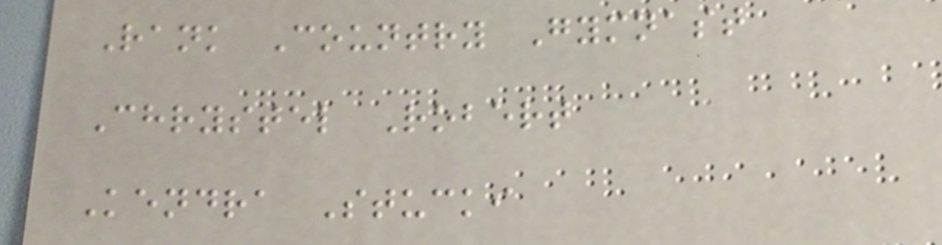Rank Country Gymnast
Chrystel Robert
Kendra Stucki
